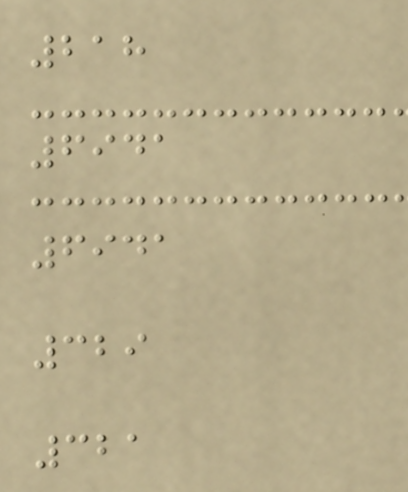218
6941
6941
329
321
